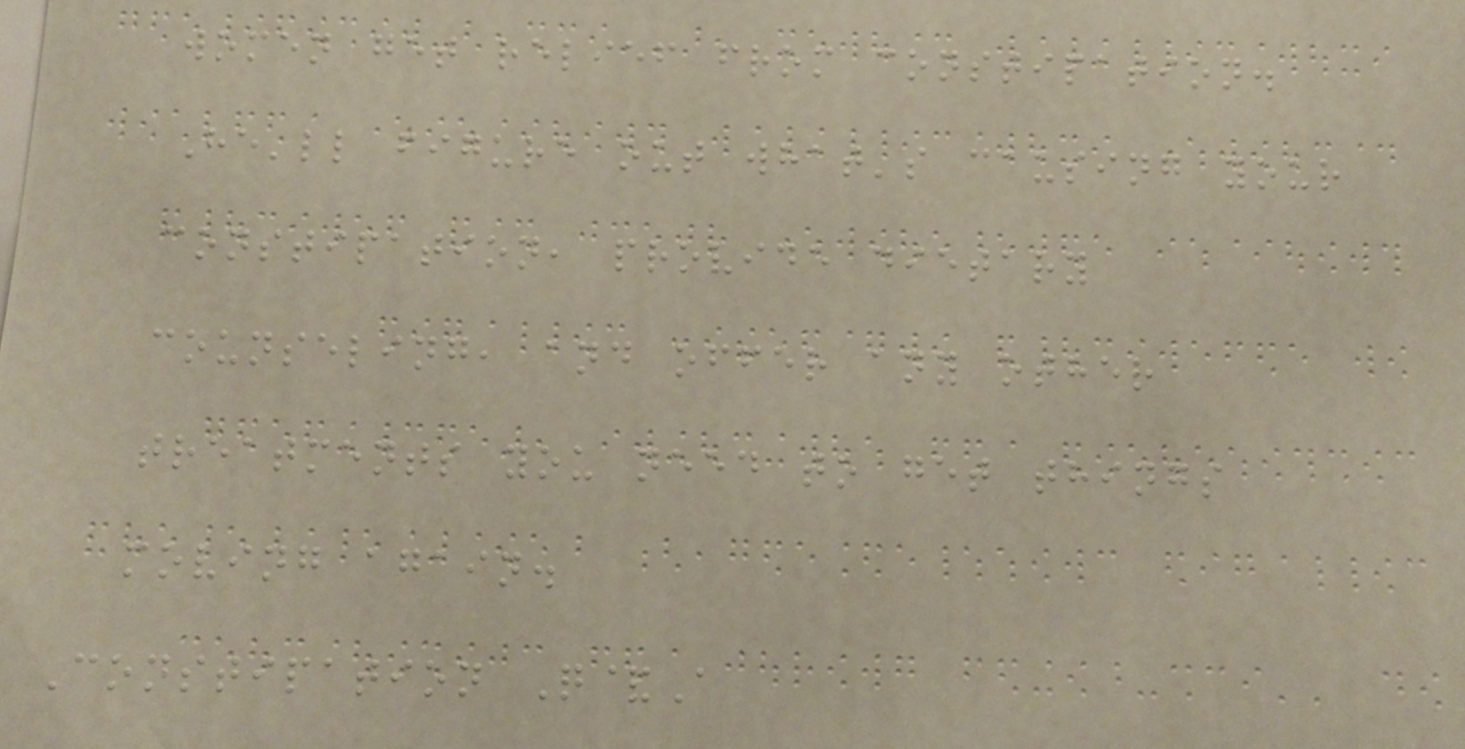women get relief from constipation.
He'll figure out what's causing your
constipation, provide dietary
counseling, and offer any other
treatments you need to get things
moving again.
Constipation Q&A
